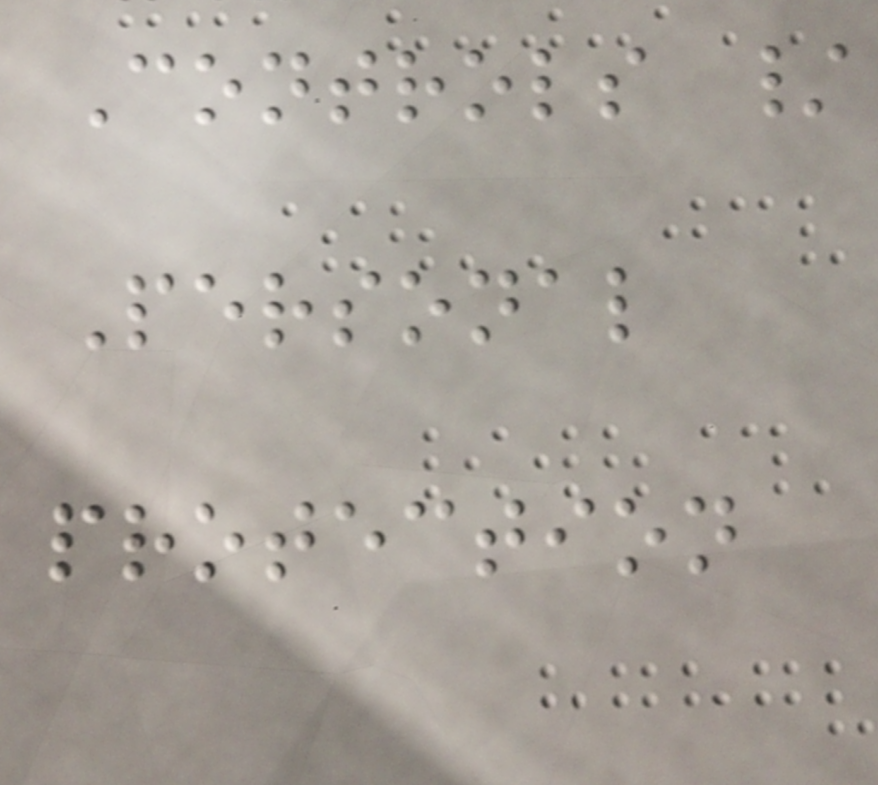Controls /
Personal
protection
